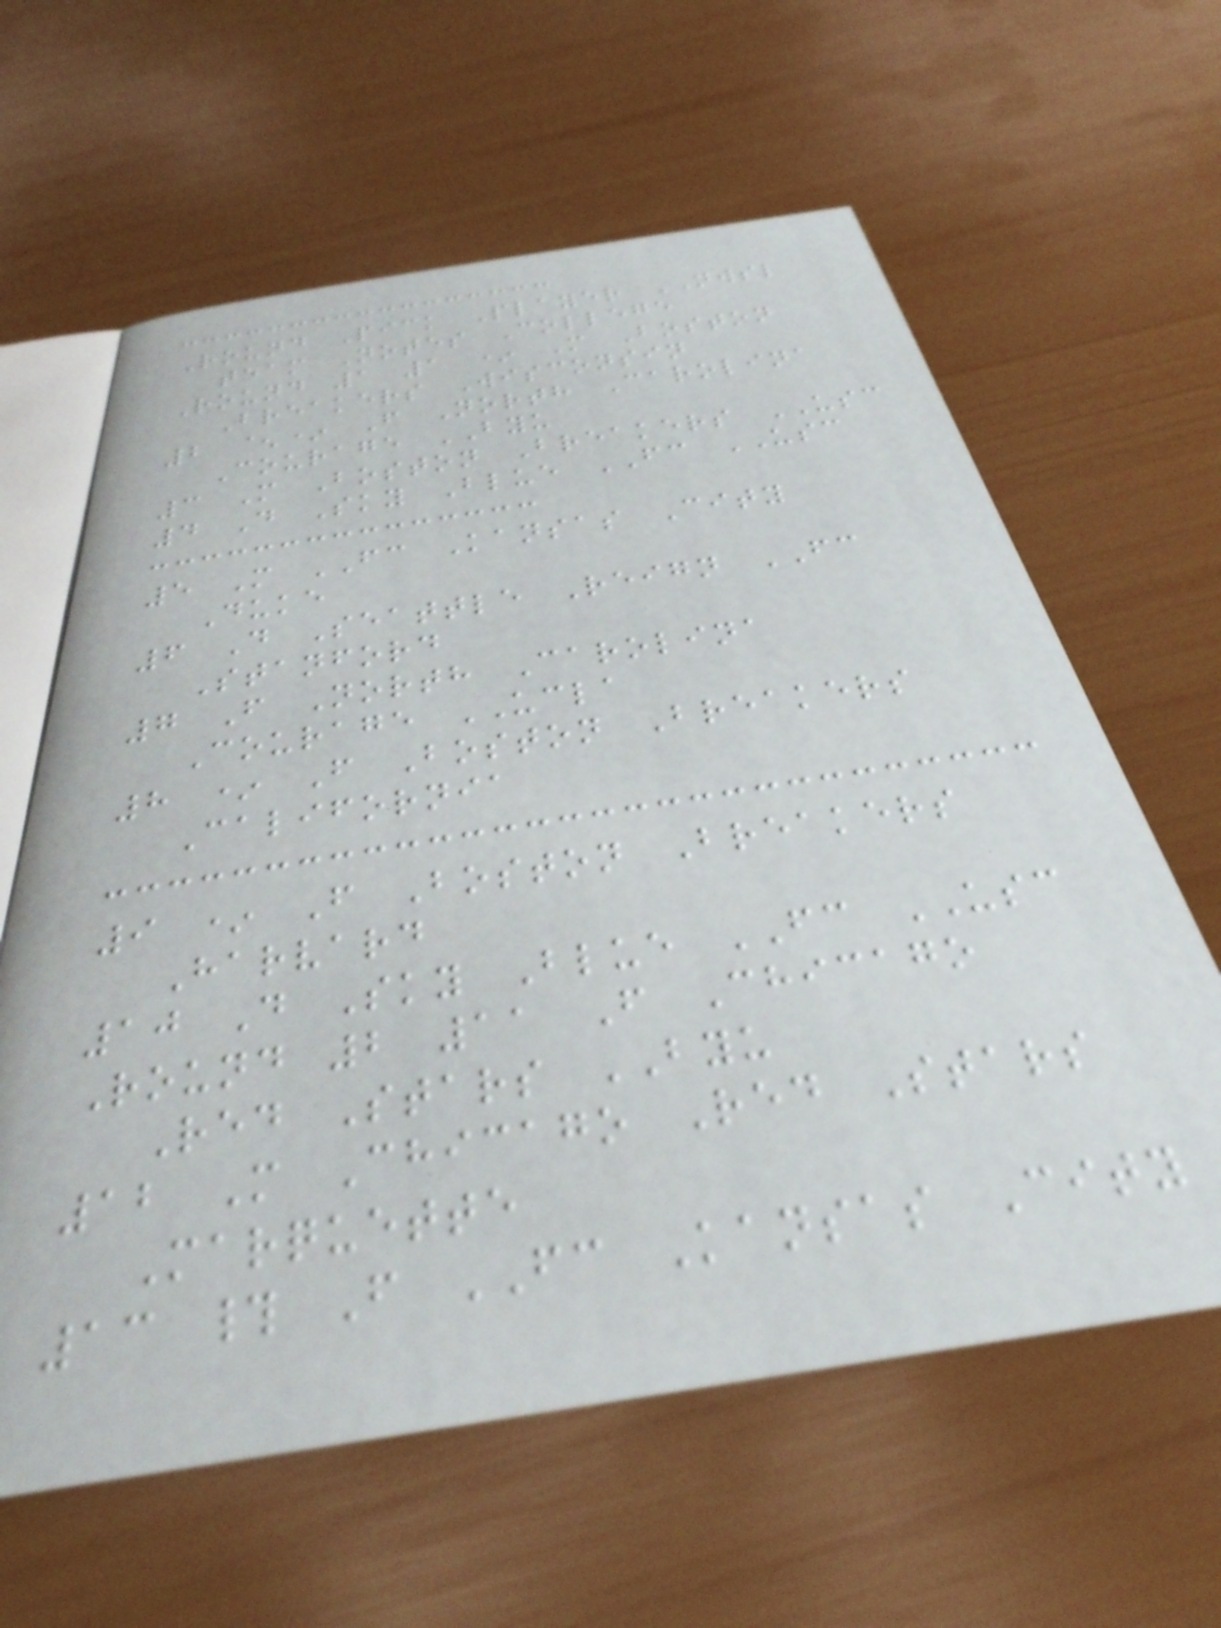Round Pick Player NWSL
team Notes College
Round 1 1 * M Boston
Breakers Wisconsin
2 ^* F North Carolina
Courage BYU
3 M Boston Breakers USC
4 D Sky Blue FC USC
5 M FC Kansas City
Duke
6 D Seattle Reign FC
Stanford
7 F North Carolina
Courage UCLA
8 * F Boston Breakers
California
9 * F Boston Breakers
Harvard
10 D Sky Blue FC USC
Round 2 11 F Chicago
Red Stars BYU
12 M Chicago Red Stars
Marquette
13 # F FC Kansas City
